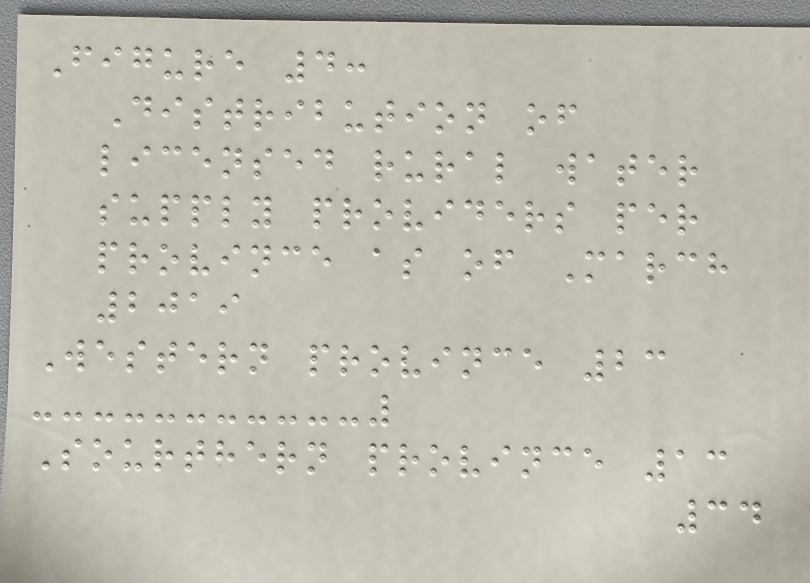Figure 4:
Distribution of
licensed rural water
supply providers per
province as of March
2019
Western province 23
Sourthern province 13
34
